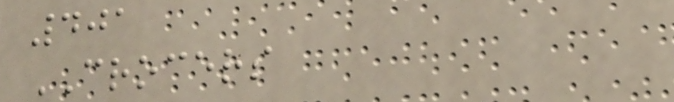401
CROCERS
